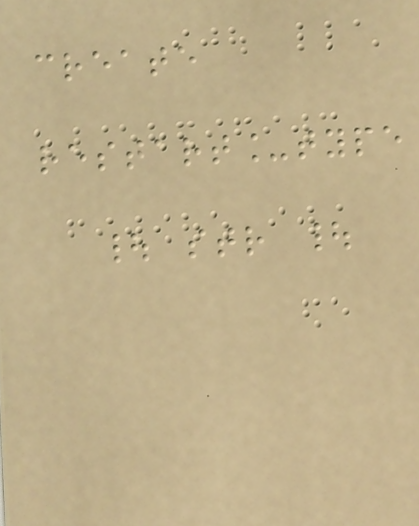create
restart_type
| str |
